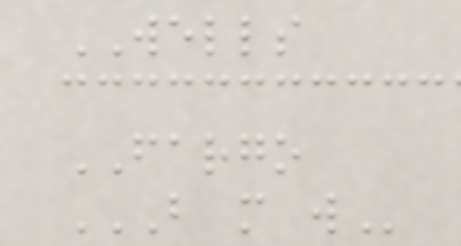WELLS
FARGO
B M W
